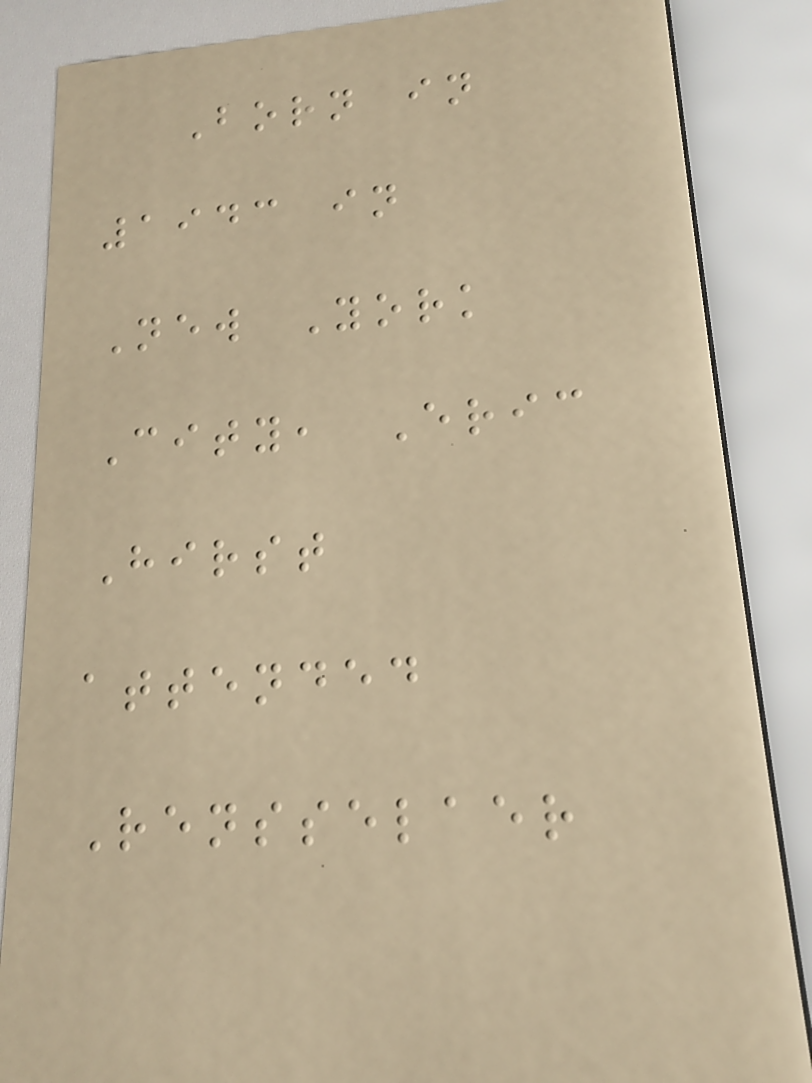Born in
1943 in
New York
City, Eric
Hirst
attended
Rensselaer
